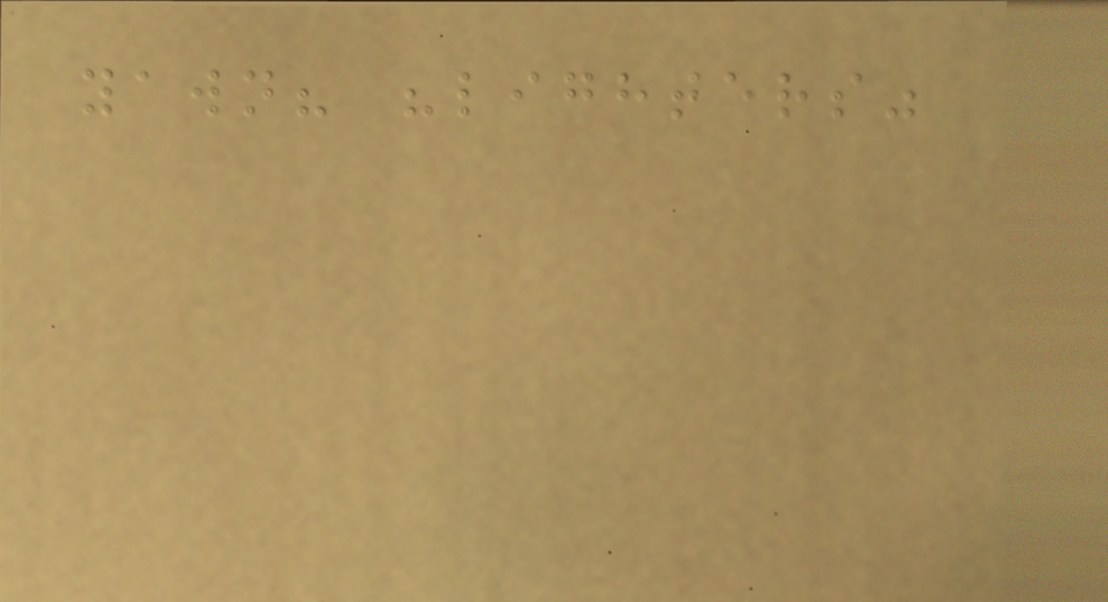yawn? "lighters"
